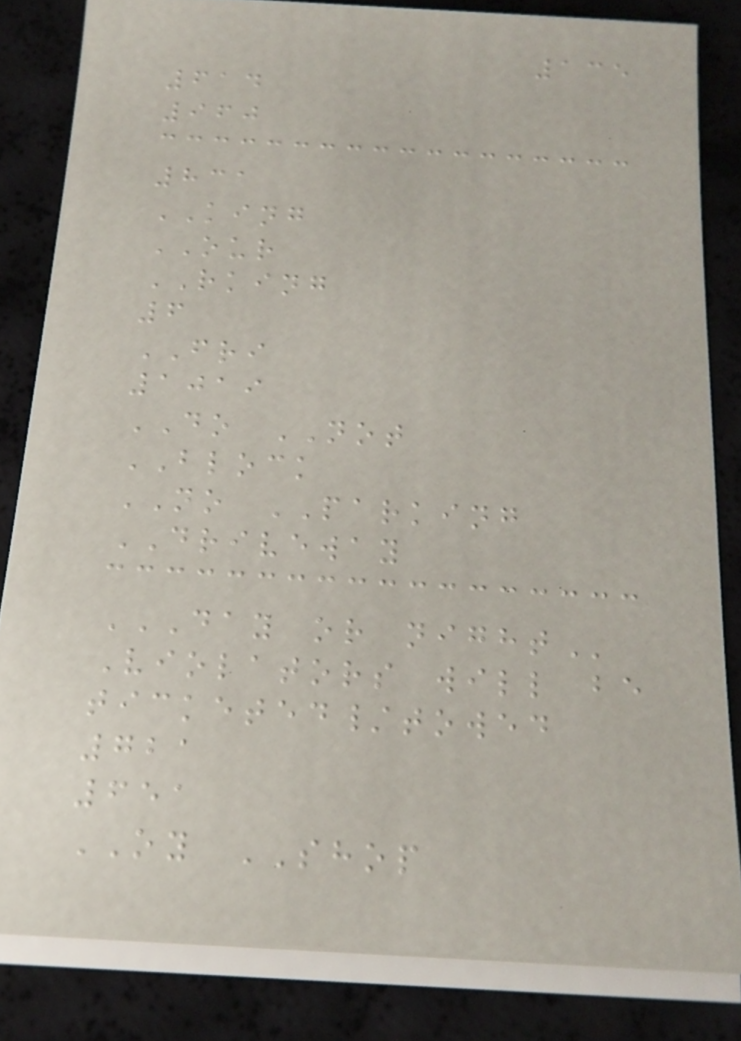135
614
960
831
KING
OUR
RKING
6
FRI
1019
DO NOT
BLOCK
NO PARKING
DRIVEWAY
DAY OR NIGHT
Violators will be
ticketed/towed
721
651
OY SHOP
